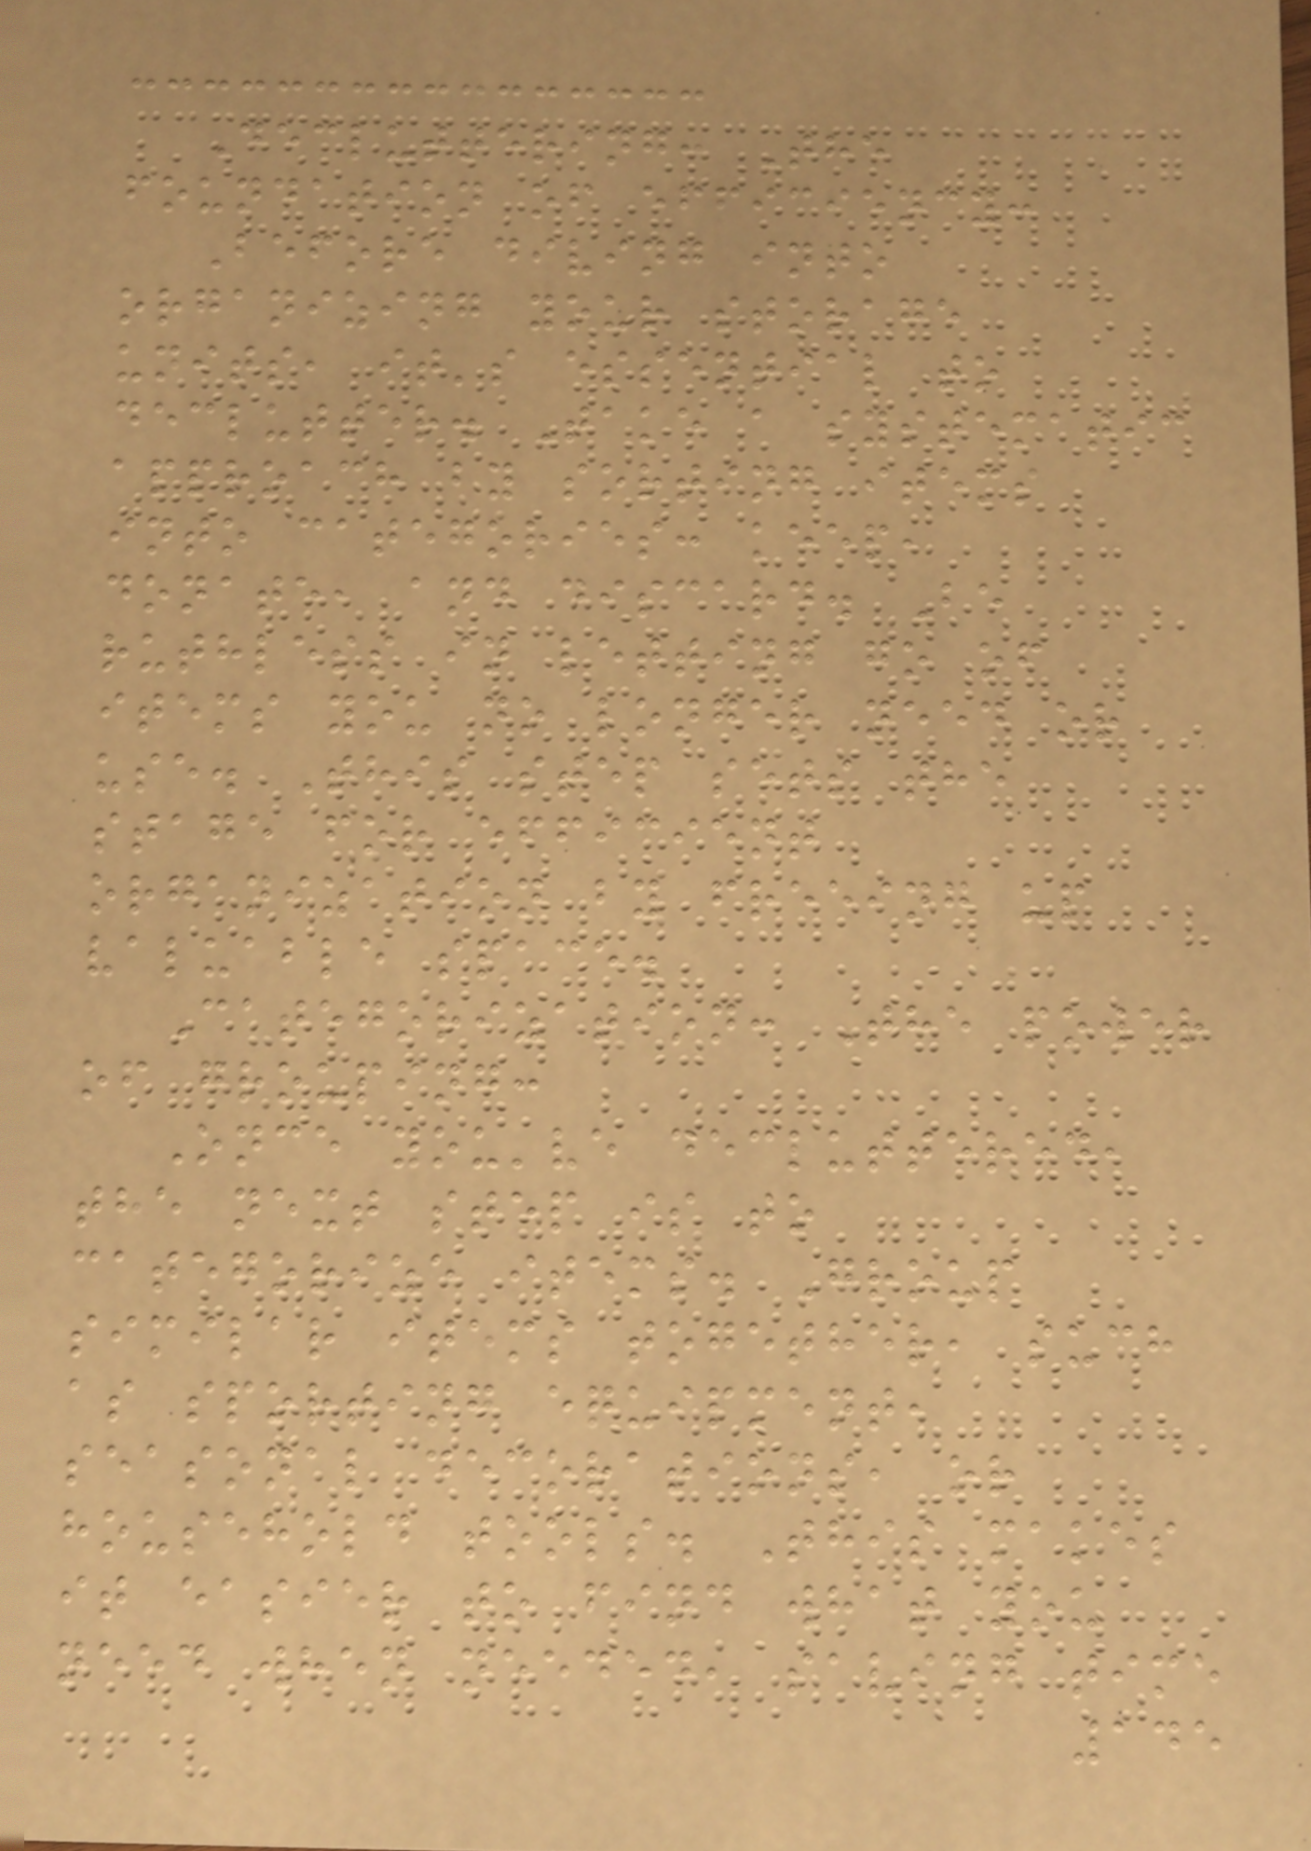Decluttering: The
foundation of efficiency:
Before diving into
organizing your storage
units, it's essential to
declutter. Take a systematic
approach by sorting items
into categories: keep,
donate, and discard. Be
ruthless in letting go of
items you no longer need or
use. This step sets the
stage for efficient
organization by freeing up
valuable space.
Categorization: The power
of grouping:
Once you've decluttered,
the next step is to
categorize items. Group
similar items together, such
as sporting equipment,
seasonal decorations, or
household tools. This makes
it easier to find what you
need when needed, saving time
145
